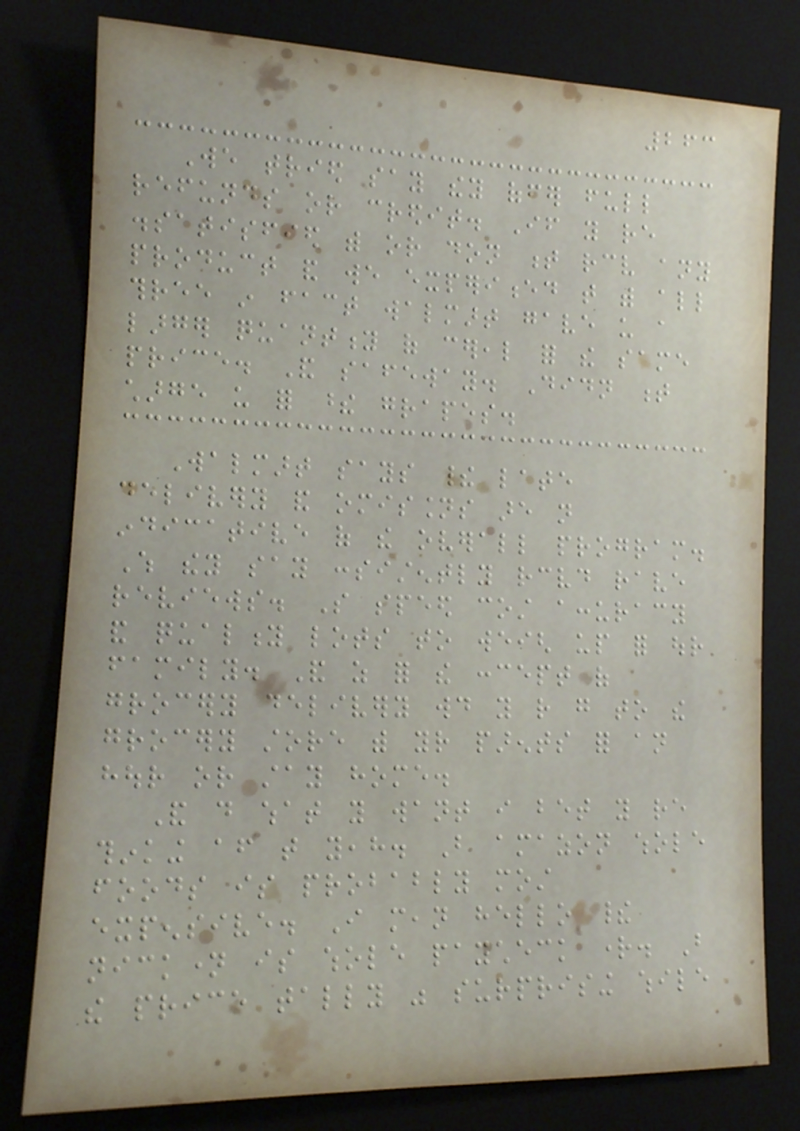263
We tried say they offer full
refunds or credit. If you re
dissatisfied with or don t receive any
product and we experienced that with all
three in fact walmart gave us a
larger quantity of cereal for the same
price. And safeway. Didn t
charge us for these grapes.
Walmart says their late
delivery and omissions are not
indicative of the overall program.
Which they say consistently received rave
reviews. So speed cost accuracy
and quality lots to weigh up for our
family. And as for the concept of
grocery delivery would you rather go to the
grocery store with your parents for an
hour or stay home.
And do what you want i bet you re
thinking after that yeah. But amazon whole
foods is probably most
expensive. I mean hello their
nickname is whole paycheck right. But
the price tally was surprising while
